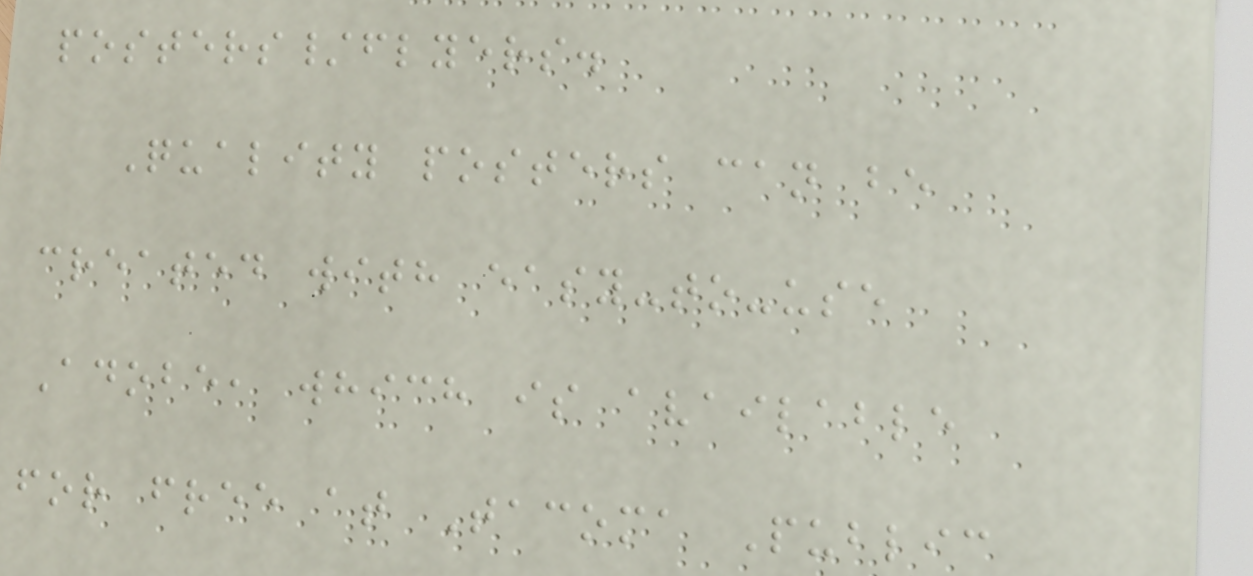posters/flyers.
Quality posters can be
created with easy-to-use
Adobe, which is available
for free at Tacoma Public
